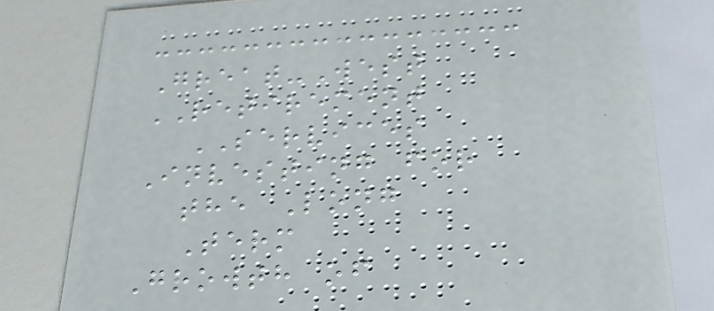Great-West
RETIREMENT
SERVICES
Investing for
the Long
Term
Growth of
